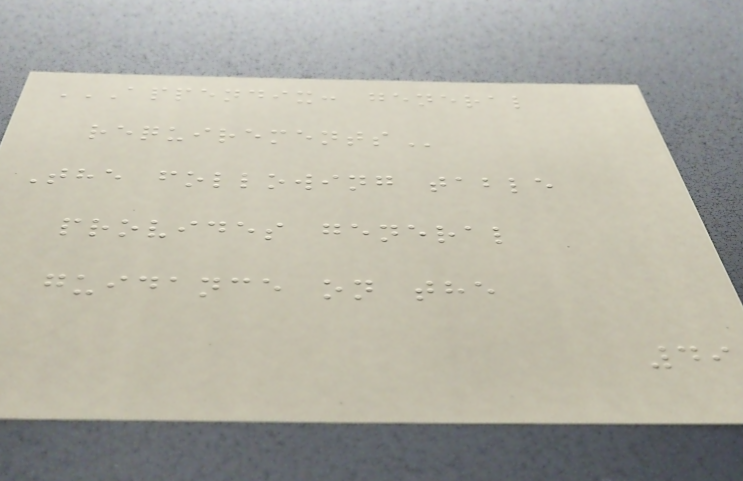APPENDIX: GENERAL
REQUIREMENTS
The following table
provides general
guidance on the
49
